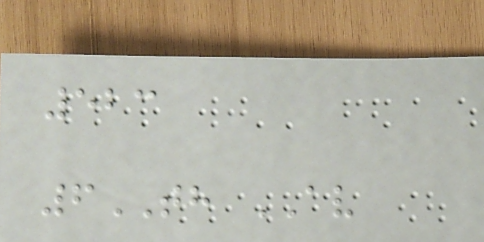523
6TH AV
